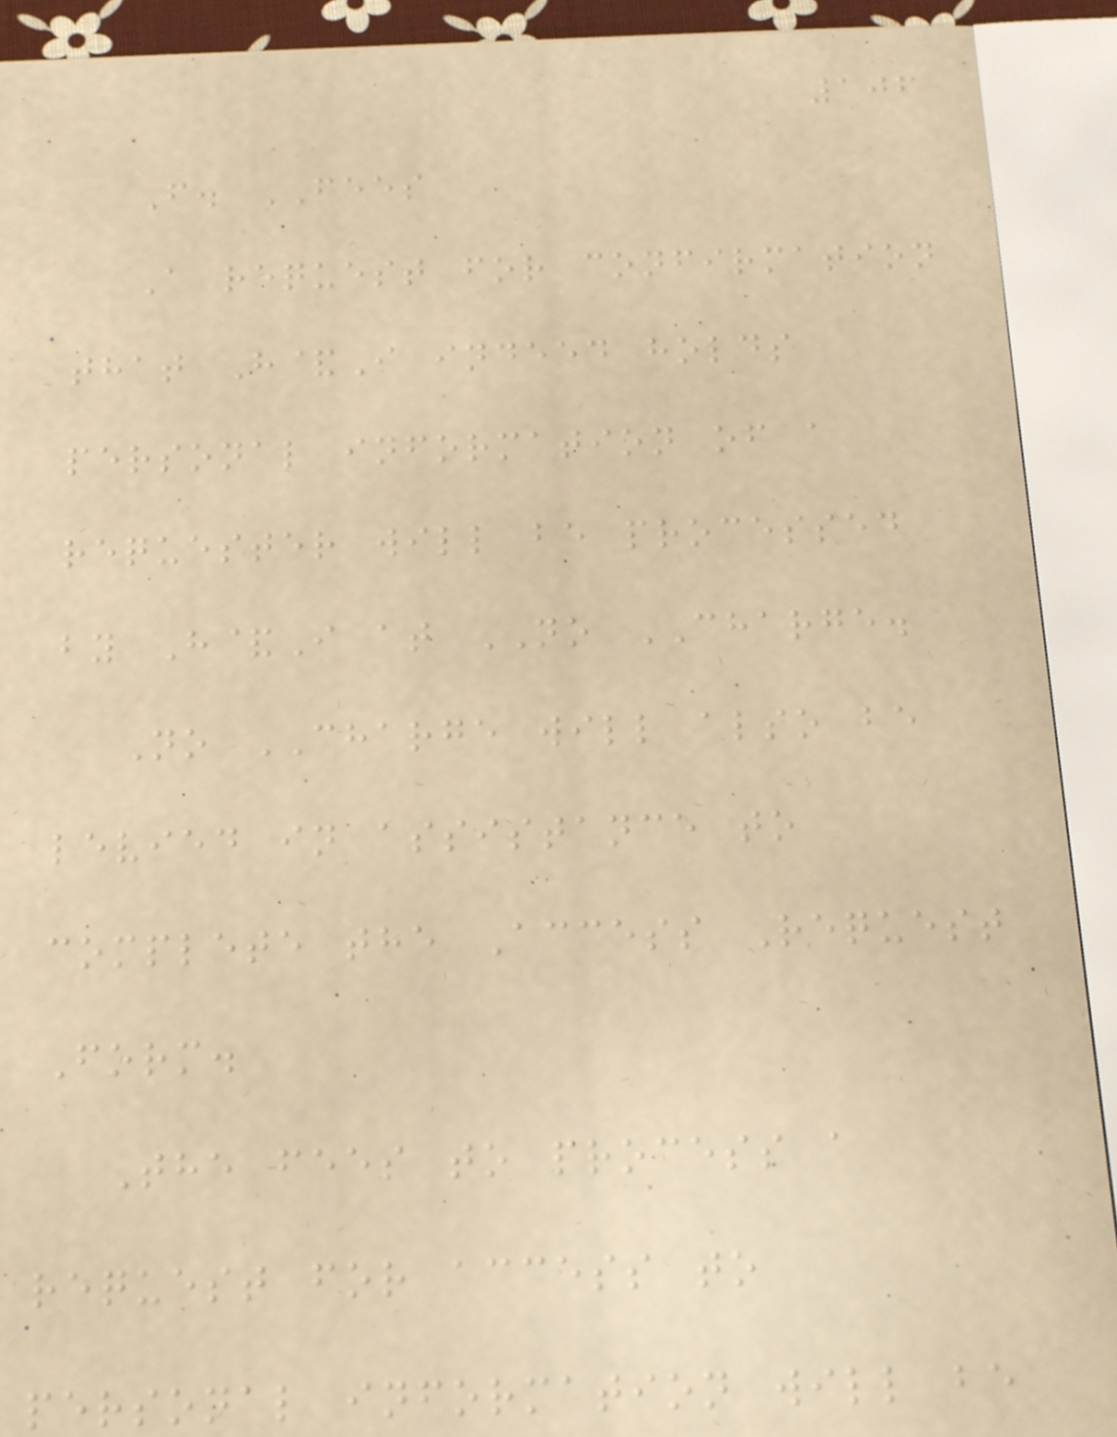106
F. FEES
A request for confirmation
that H&I indeed holds
personal information of a
requester will be processed
by H&I at NO CHARGE.
No CHARGE will also be
levied in assistance to
complete the Access Request
Form.
The fees to process a
request for access to
personal information will be
